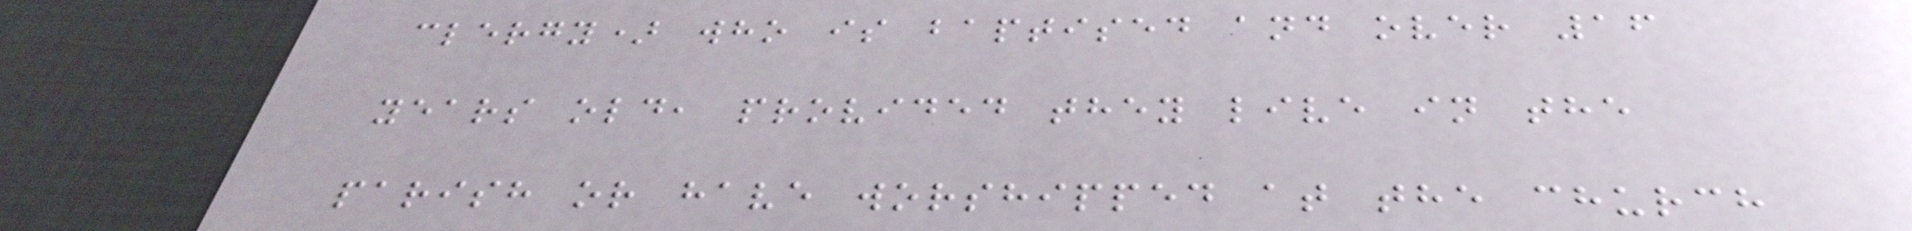clergy) who is baptised and over 16
years old, provided they live in the
parish or have worshipped at the church
